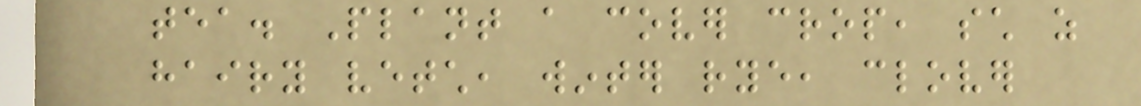tea. Plant a cover crop, such as
hairy vetch, winter rye, clover
